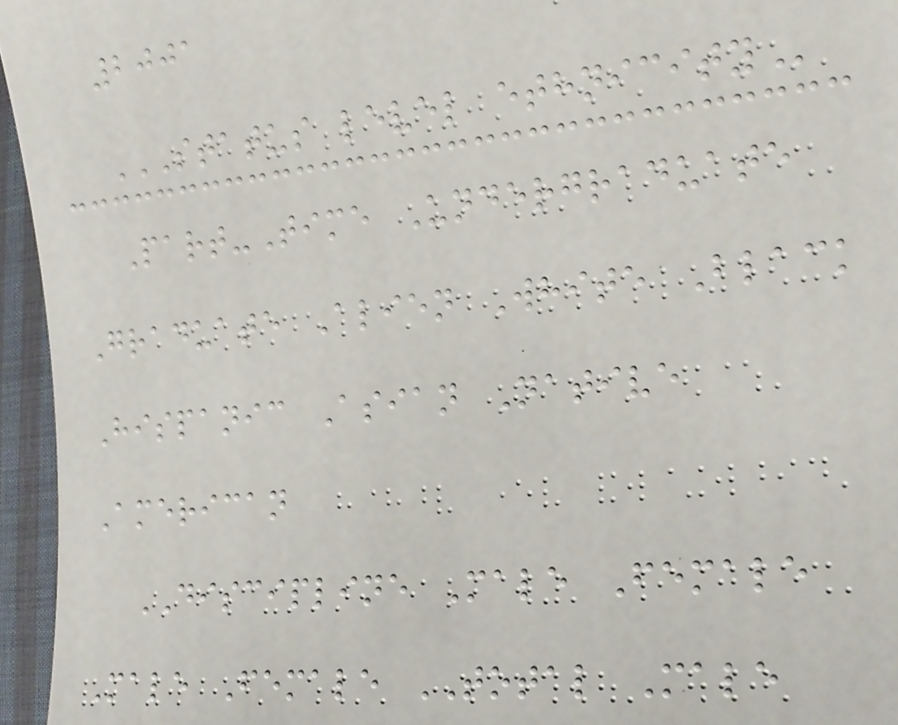2001
STATUS LEVEL ETHNICITY
Part-Time Undergraduate
Graduate Alien White Black
Hispanic Asian Native
American
DISCIPLINE Male Female
Male Female TOTAL Male
